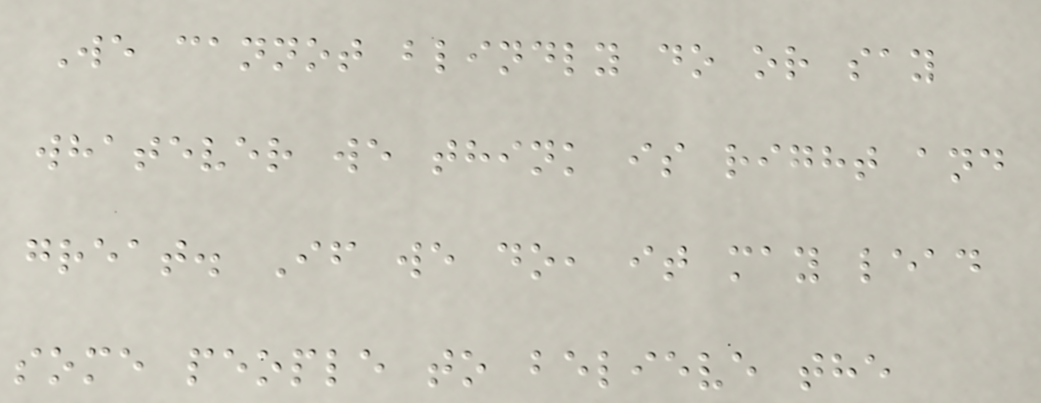We cannot blindly do or say
whatever we think is right and
great. If we do, it may lead
some people to believe the
